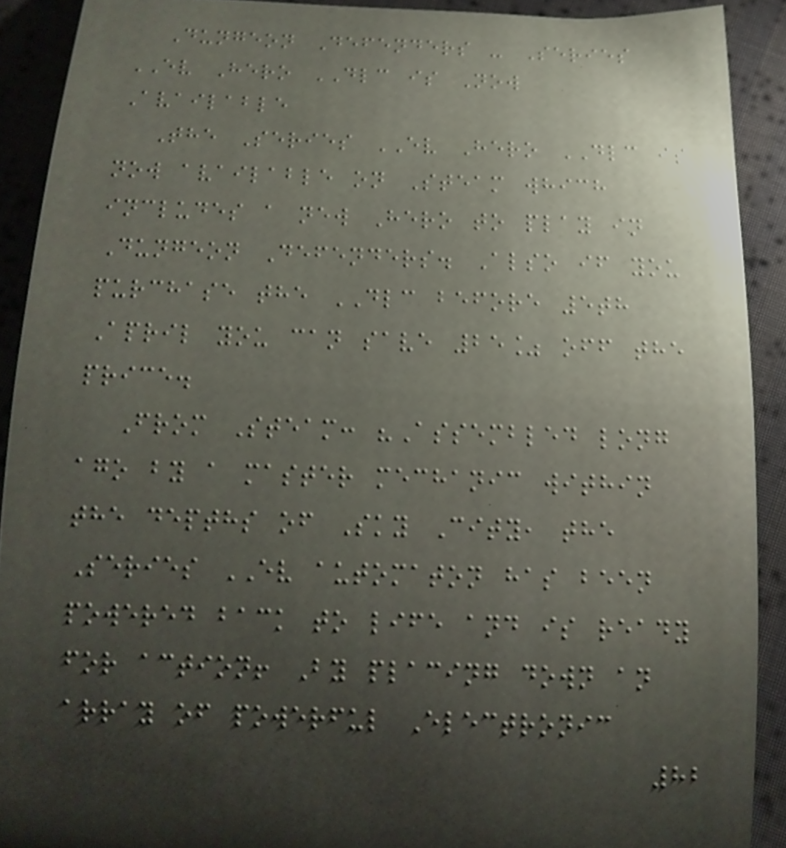Dungeon Defenders - Series
EV Hero DLC is Now
Available
The Series EV Hero DLC is
now available on Steam which
includes a new Hero to play in
Dungeon Defenders. Also if you
purchase the DLC before 5th
April you can save 25% off the
price.
From Steam: "Assembled long
ago by a master mechanic within
the depths of Sky City, the
Series EV automaton has been
powered back to life and is ready
for action! By placing down an
array of powerful Electronic
82
